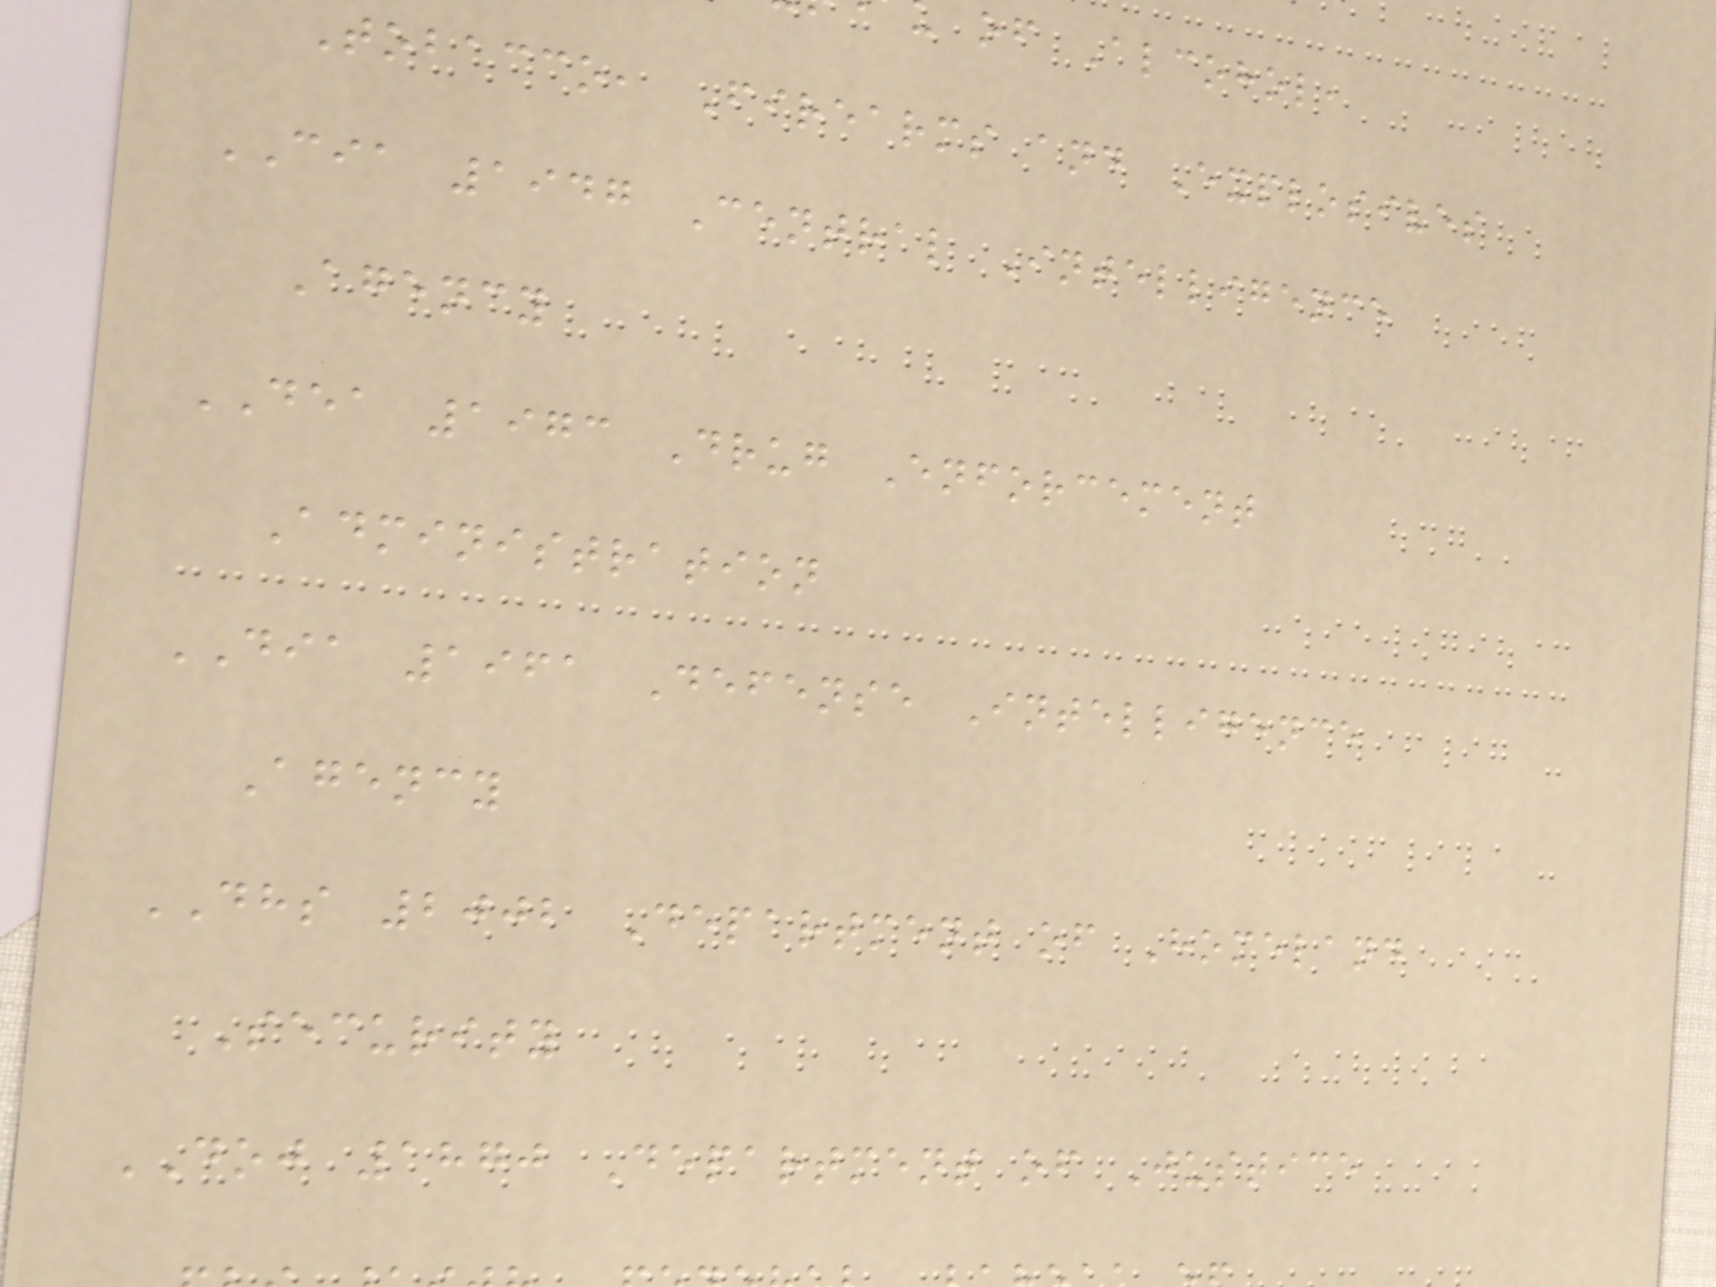of Alcohol,
Tobacco, Firearms and Explosives
CIA 1947 Central Intelligence
Agency
DEA 1973 Drug Enforcement
Administration
DIA 1961 Defense Intelligence
Agency
DHS 2002 Department of Homeland
Security
DOJ 1870 Department of Justice
